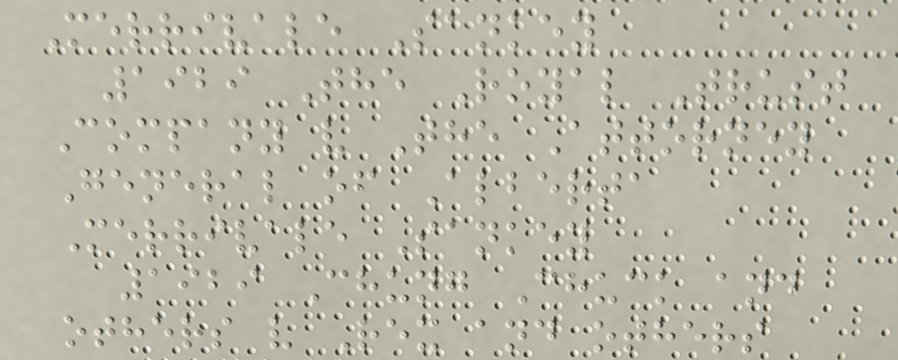Merrivale Sankey
1929 The Royal Trust
Company v The Attorney
General of Alberta
Merrivale Sankey
1929 Chung Chuck and
others v Rex and others
